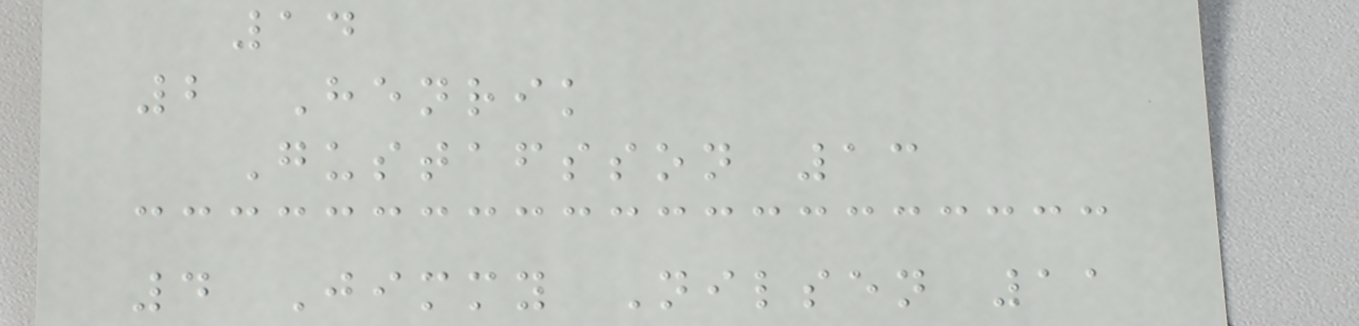14
2 Henrik
Gustafsson 13
4 Jimmy Nilsen 11
